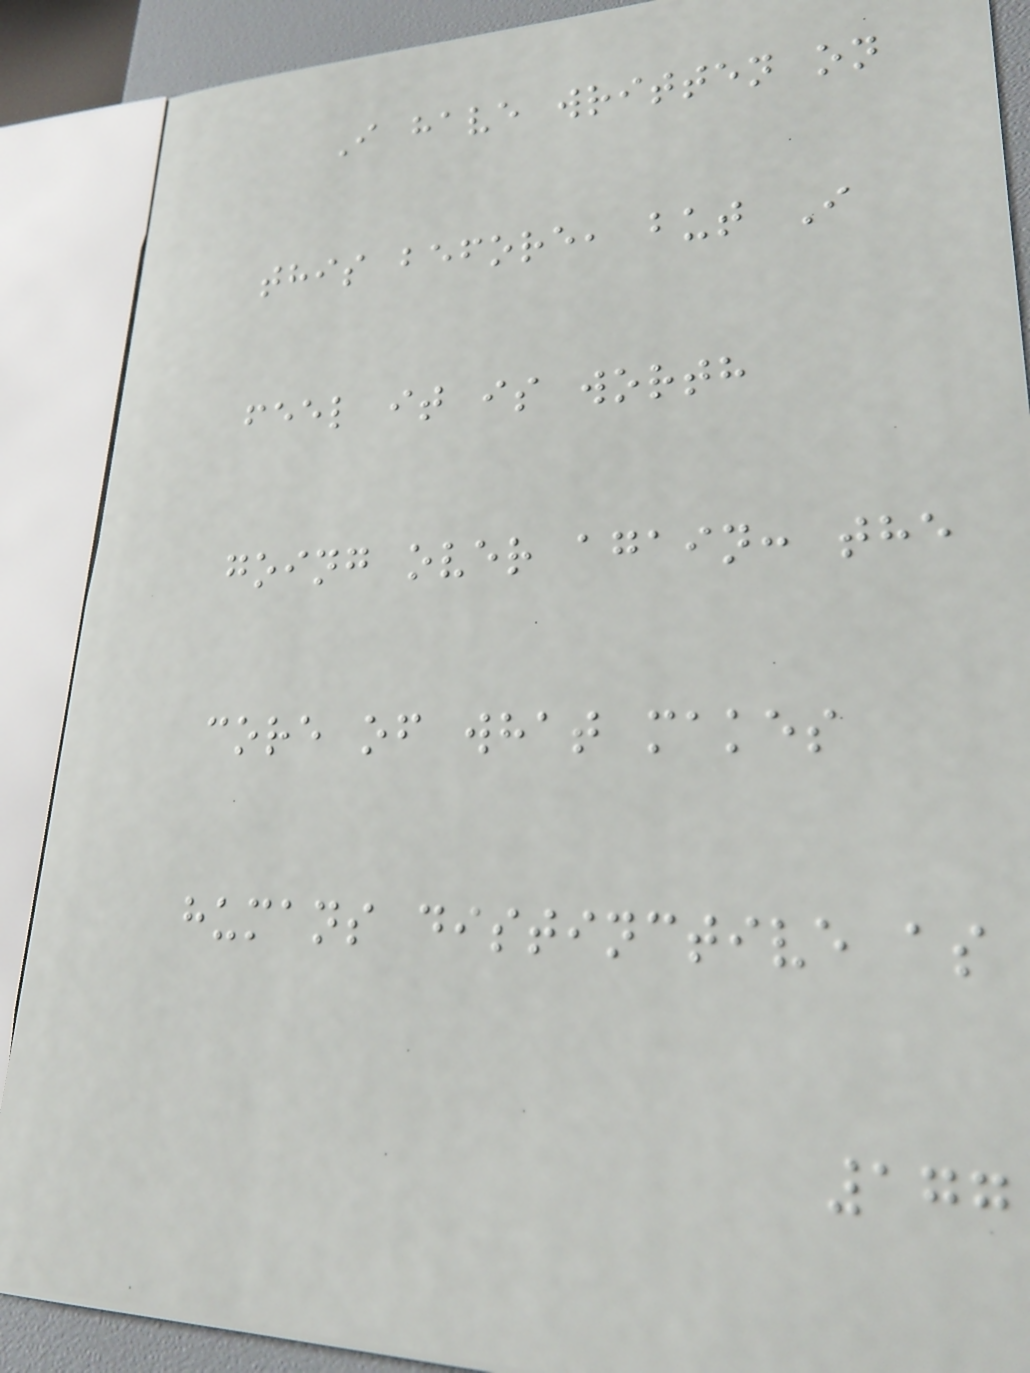I have written on
this before, but I
feel it is worth
going over again: the
core of what makes
humans distinctive as
177
